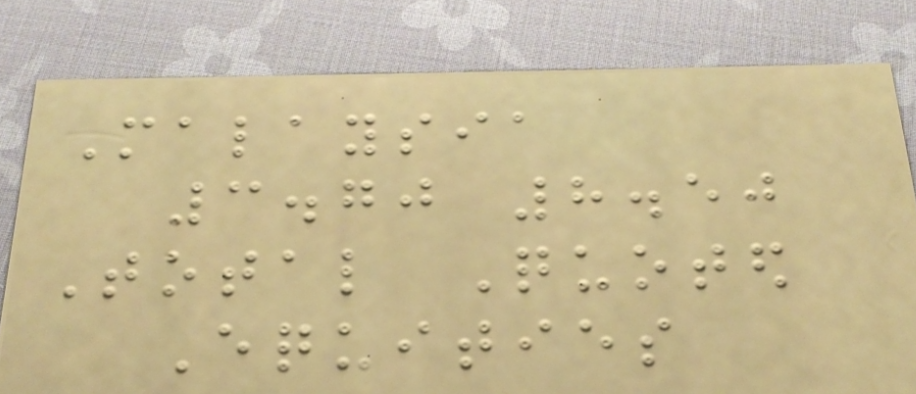Malaysia
3.70 8.50
Total Quoted
Equities
